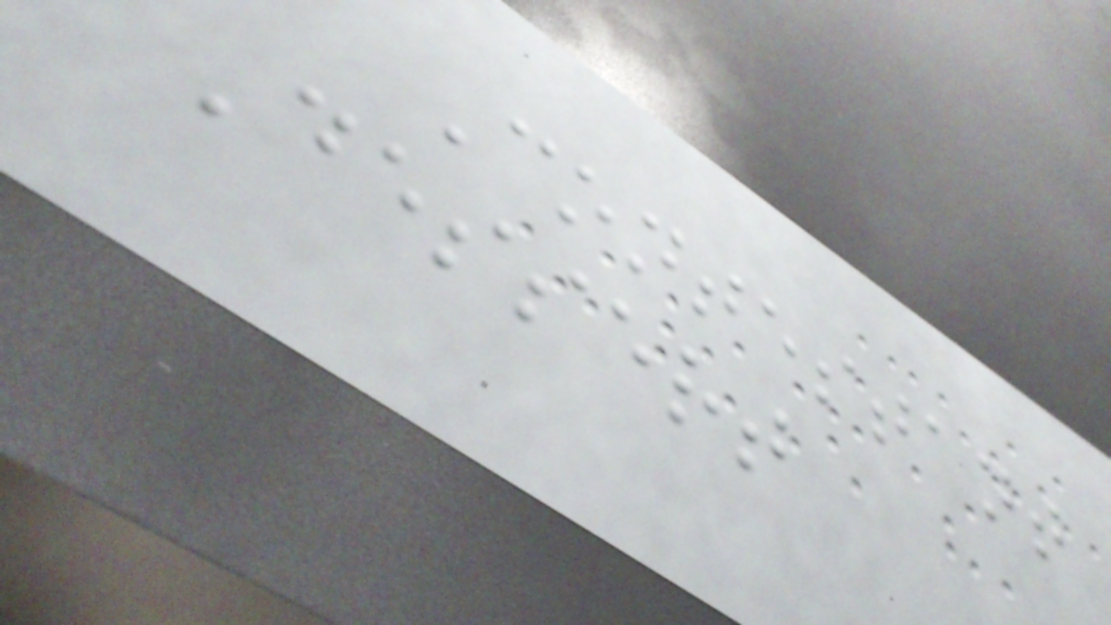Contestant
Dessert
